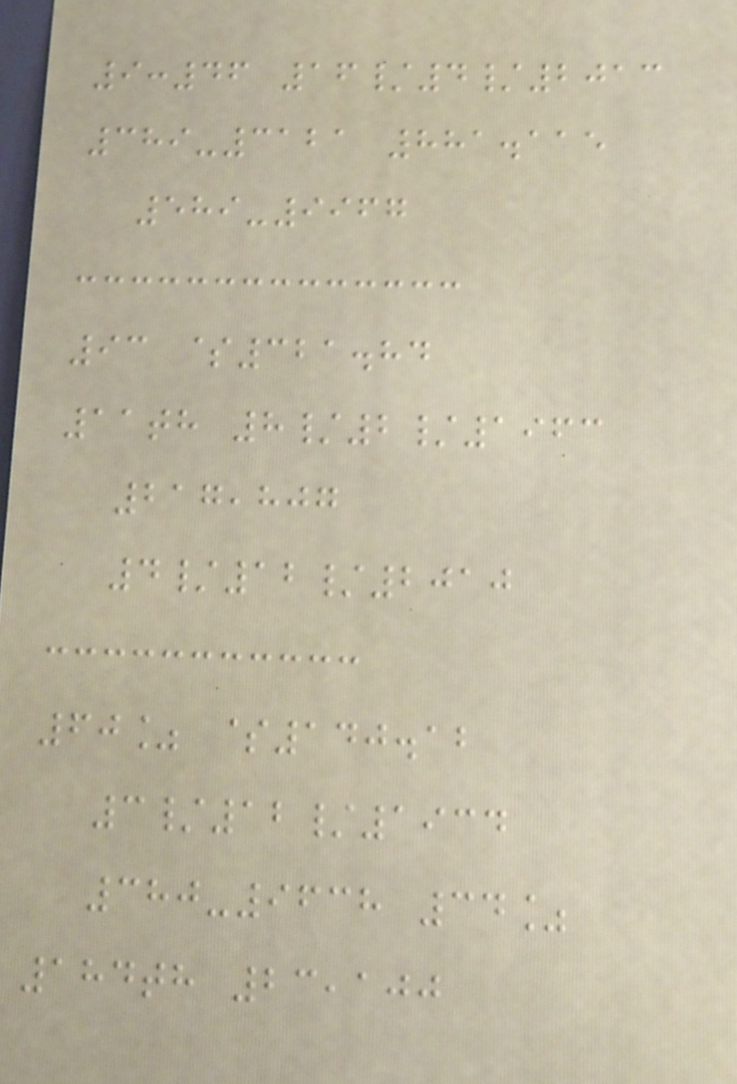9:46 16/4/2013
389-3121 881.115
589-9967
93 $321.84
11th 8/2/1963
217,807
4/12/2010
60% $140.12
3/12/1934
380-9638 34%
184th 23,100
